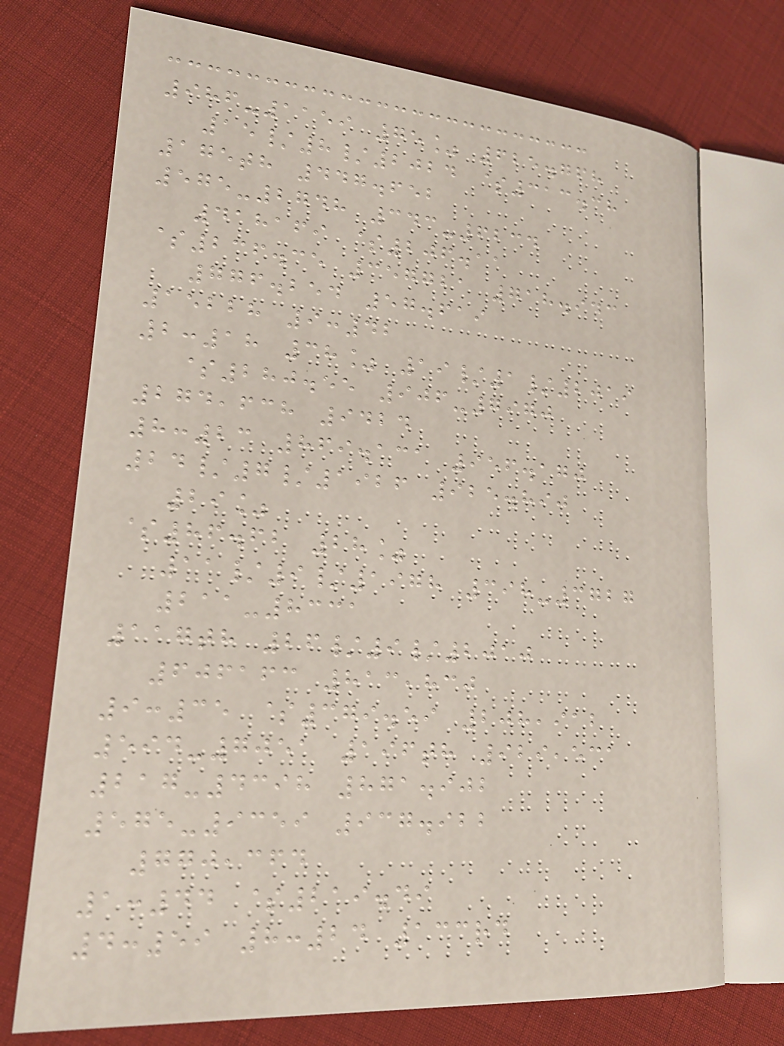986-1159 75% 625.768
15/8/2024 $313.38
175th 447.652
575-2748 343-6234
418169 $206.11
$236.35 357721 718.943
776.254 57.619
15228 9:42
2:18 38% 19/1/2019
$280.55 906-7970
274,638 9424
8:23 869.131 956.170
24/7/1926 925.890
29%
$86.62 28%
11/9/1978 398-3727
211-8331
117th 26/9/2010
606163 813,830
9:35 $379.59 208,912
594-7051 196th 929,531
217-4398 871.902
575-9359 937.922
770,364
1:44 $219.49
4:59 8:24 133rd
